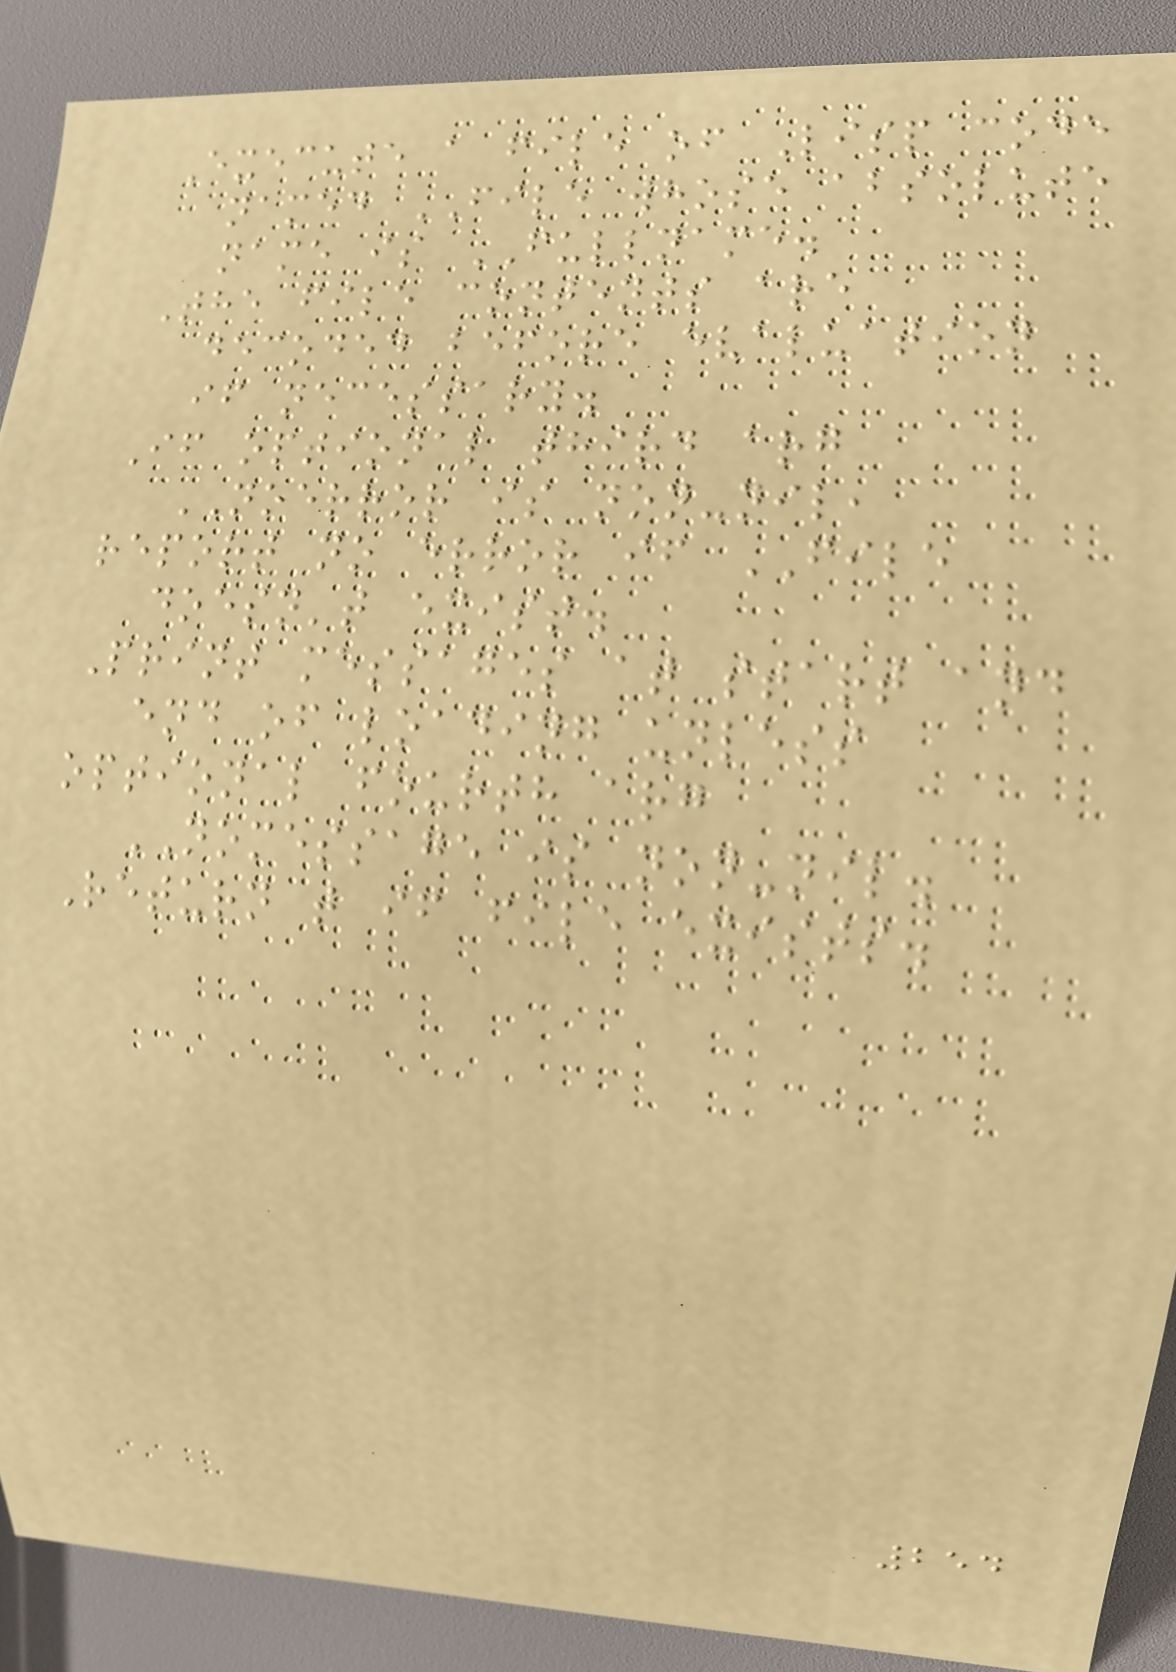Execute a file of Lisp code
named FILE whose absolute
name is FULLNAME.
The file contents are
decoded before evaluation
if necessary.
If optional third arg
NOERROR is non-nil,
report no error if FILE
doesn't exist.
Print messages at start and
end of loading unless
optional fourth arg
NOMESSAGE is non-nil.
Return t if file exists.
254
